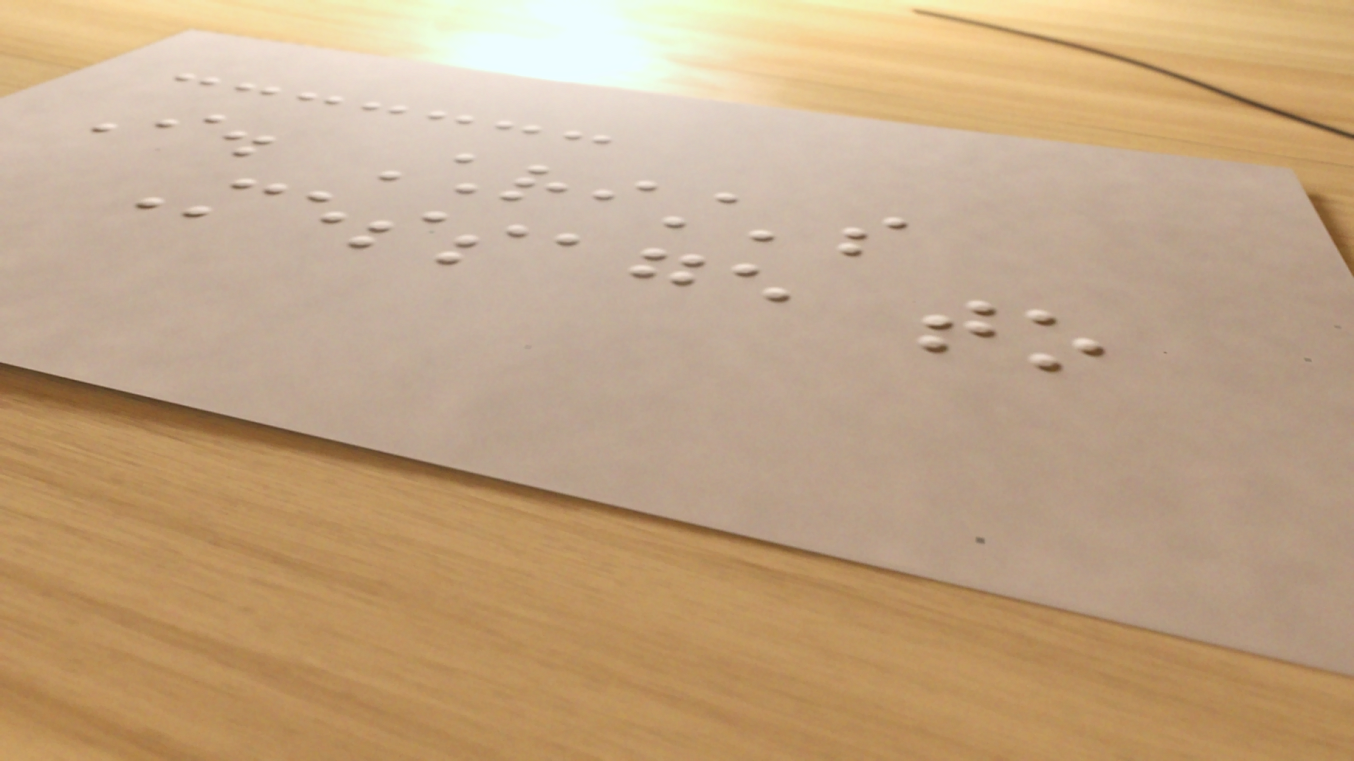I. Christ's
Message to
